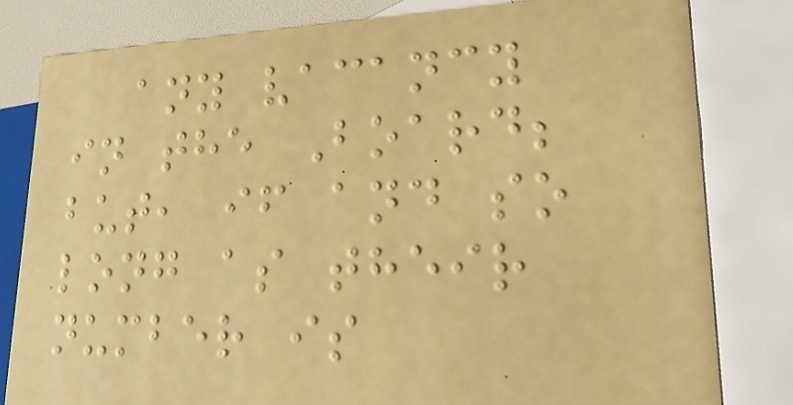any vacancy
in the Board;
but, if and so
long as their
number is
